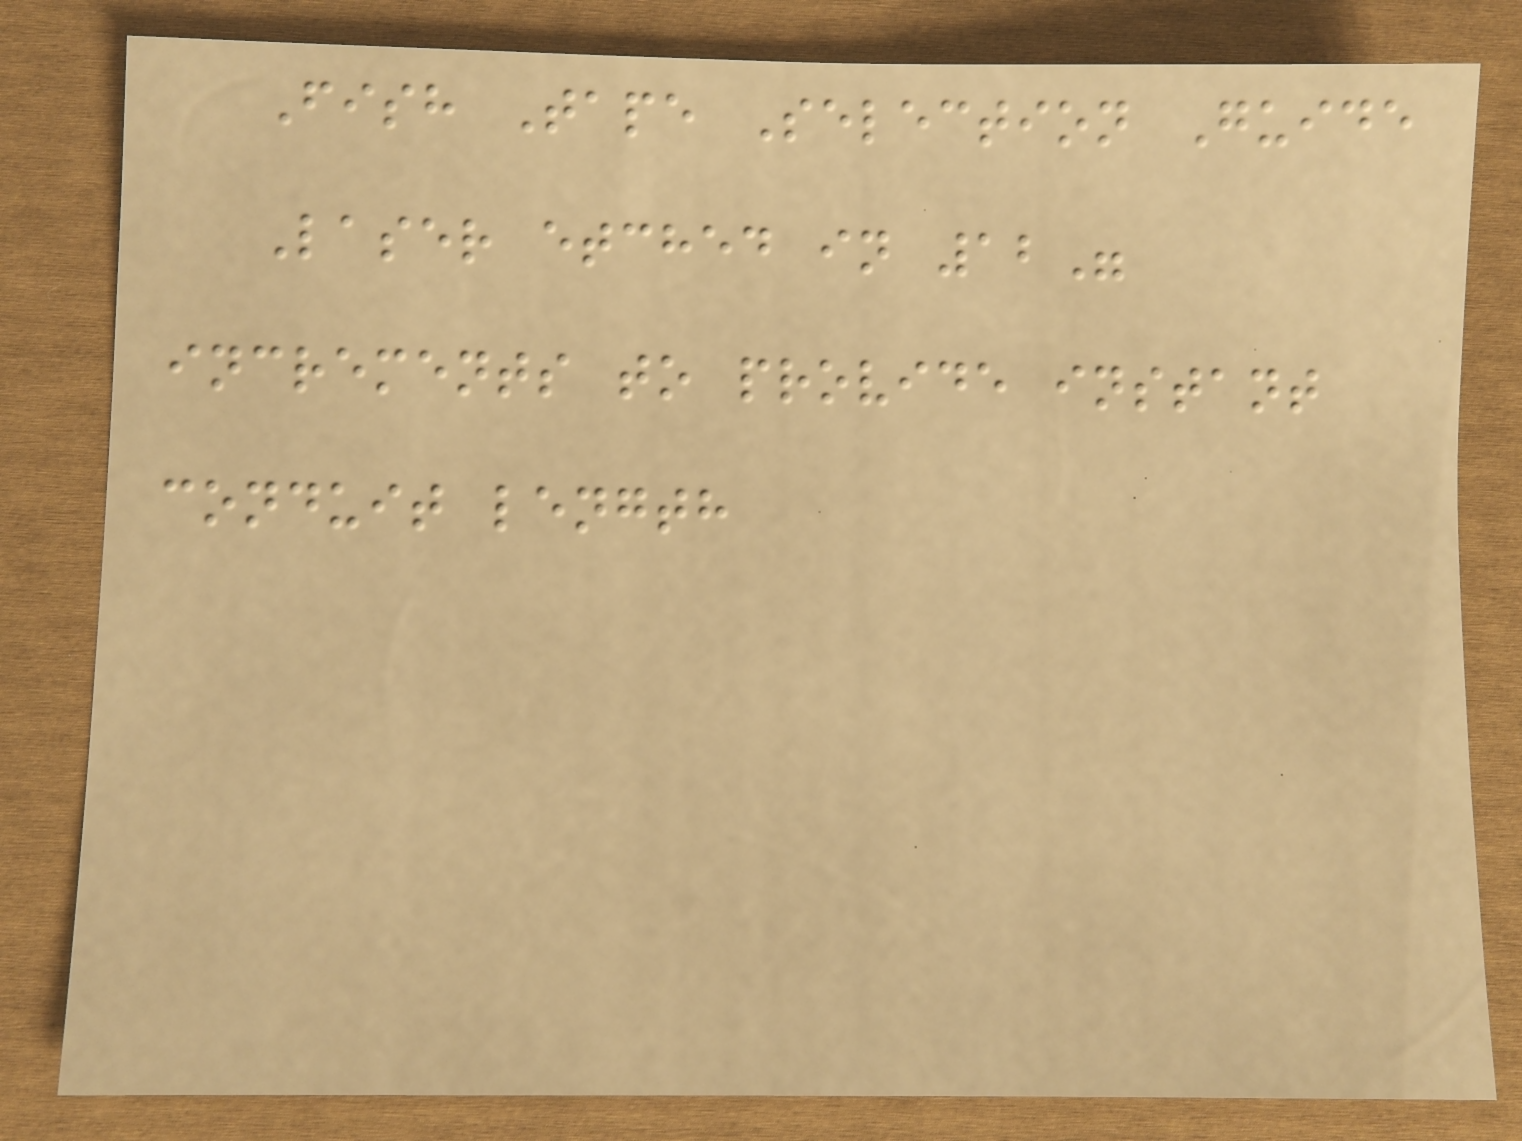Fish Tape Selection Guide
Laser etched in 12"
increments to provide instant
conduit length
